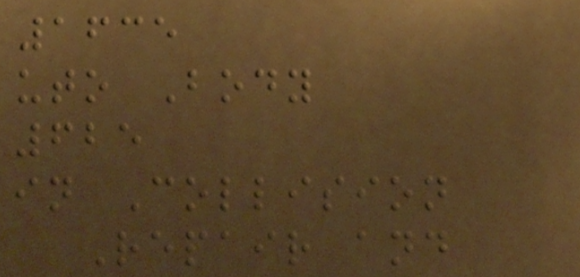1635
uto Body
625
in Collision
Repair and
